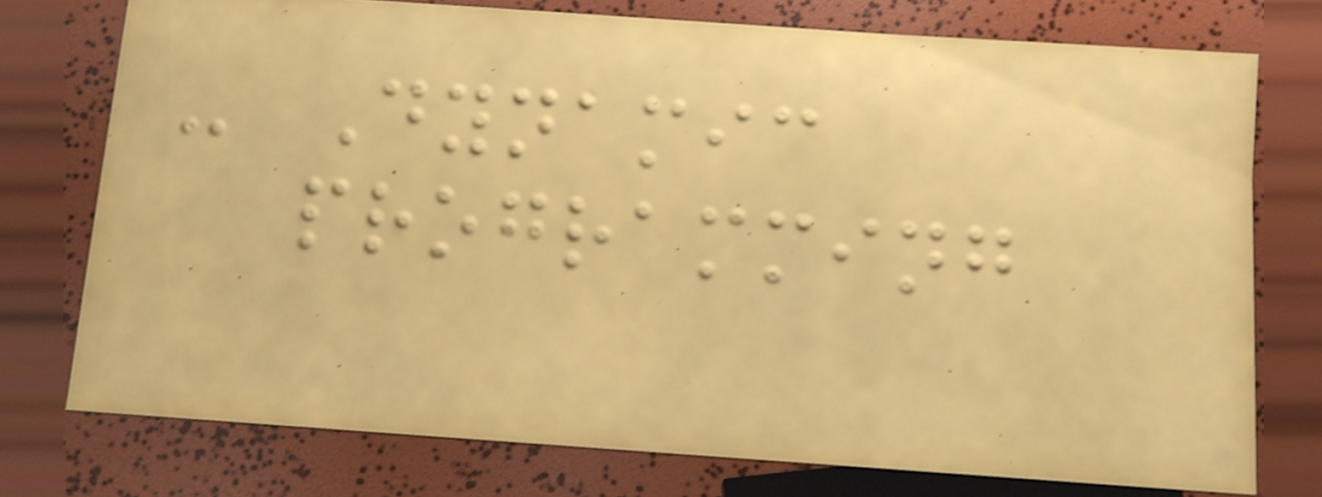- Dynamic
programming
